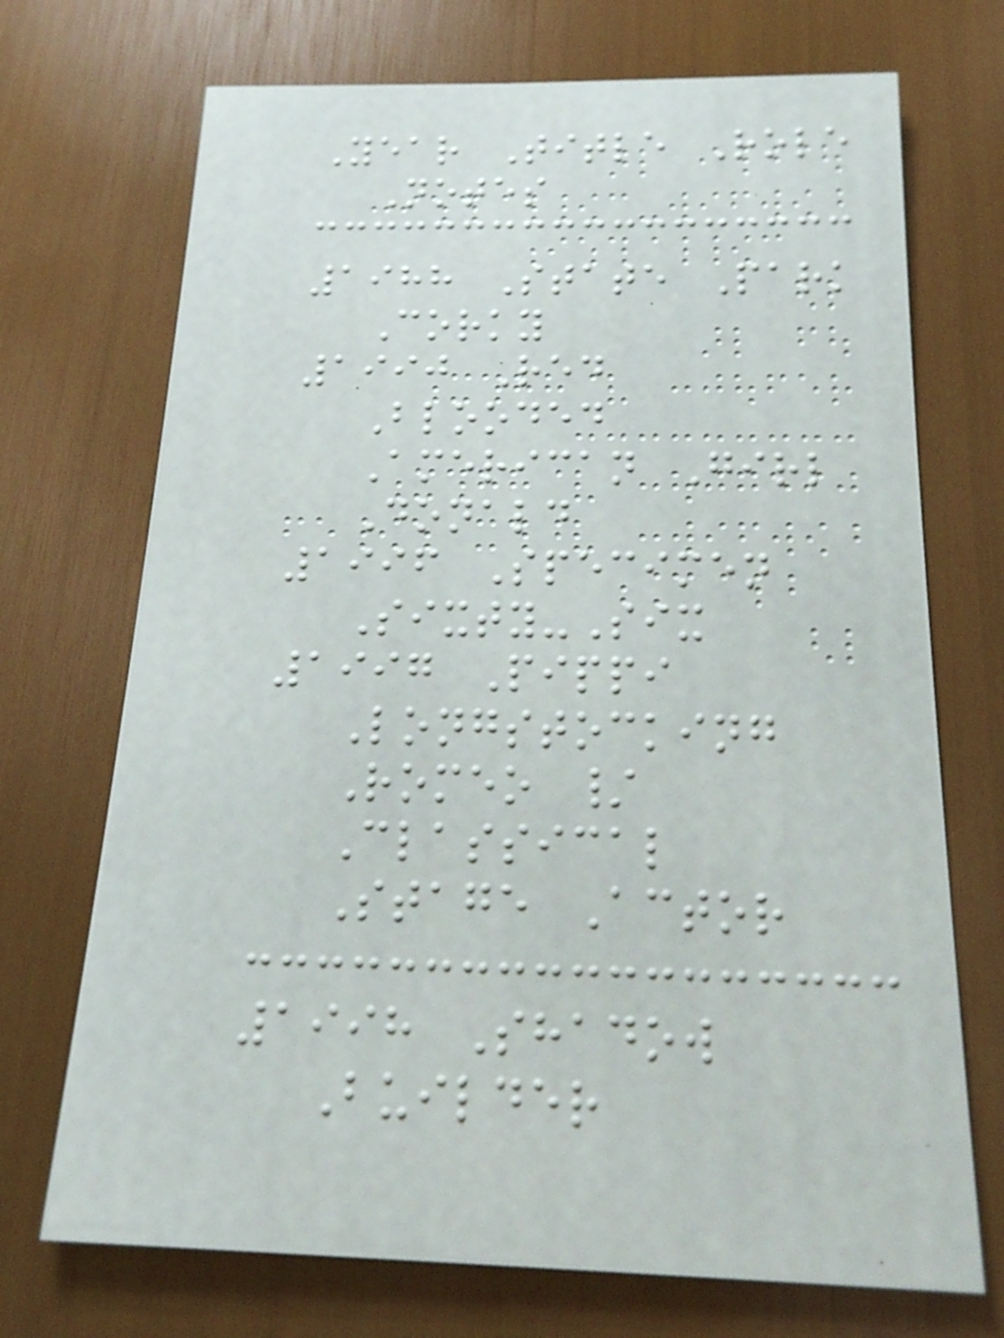Year Title Role
Notes
1988 State Park
Corky
1990 Red
Blooded
American Girl
Donald
1996 Specimen
Sixty-Six
1997 Pippi
Longstocking
Romeo /
Classical
Stage Actor
1998 Shadow
Builder
